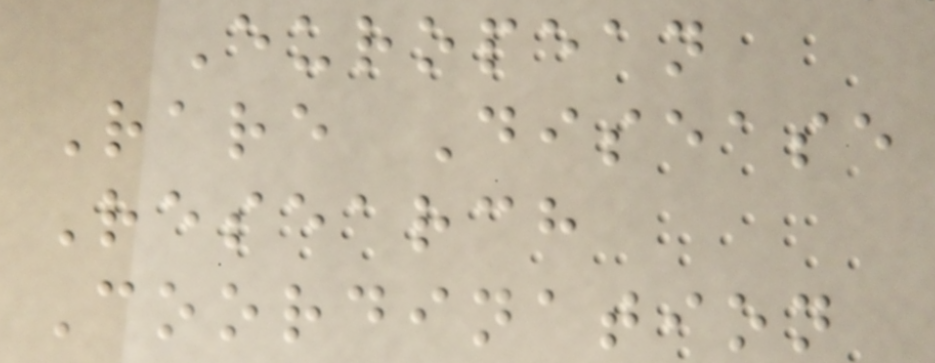European
Rare Disease
Research
Coordination
